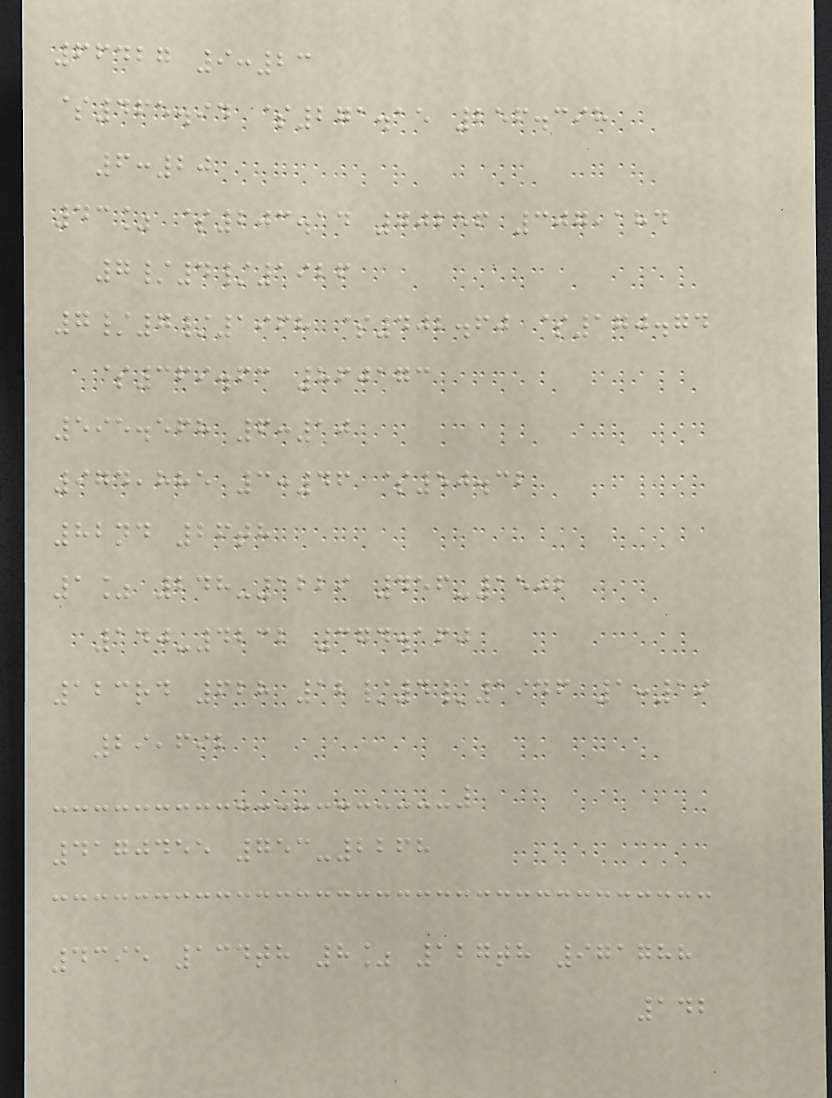66427 9:23
$465.94 $271.15 256.398
6:20
43% $203.14 70256 307,184
7/4/1926
7/7/1968 $402.60 $170.74
$369.63 860173
595.568 6:10
974,885 3:46 $50.32
82nd 26th
1% 248-1229 456-1502
140-4232 374.160
123rd 628 12/4/1946 1:19
29,692
4170455 753-2268
4395 134th 8% 127th 971788
142
